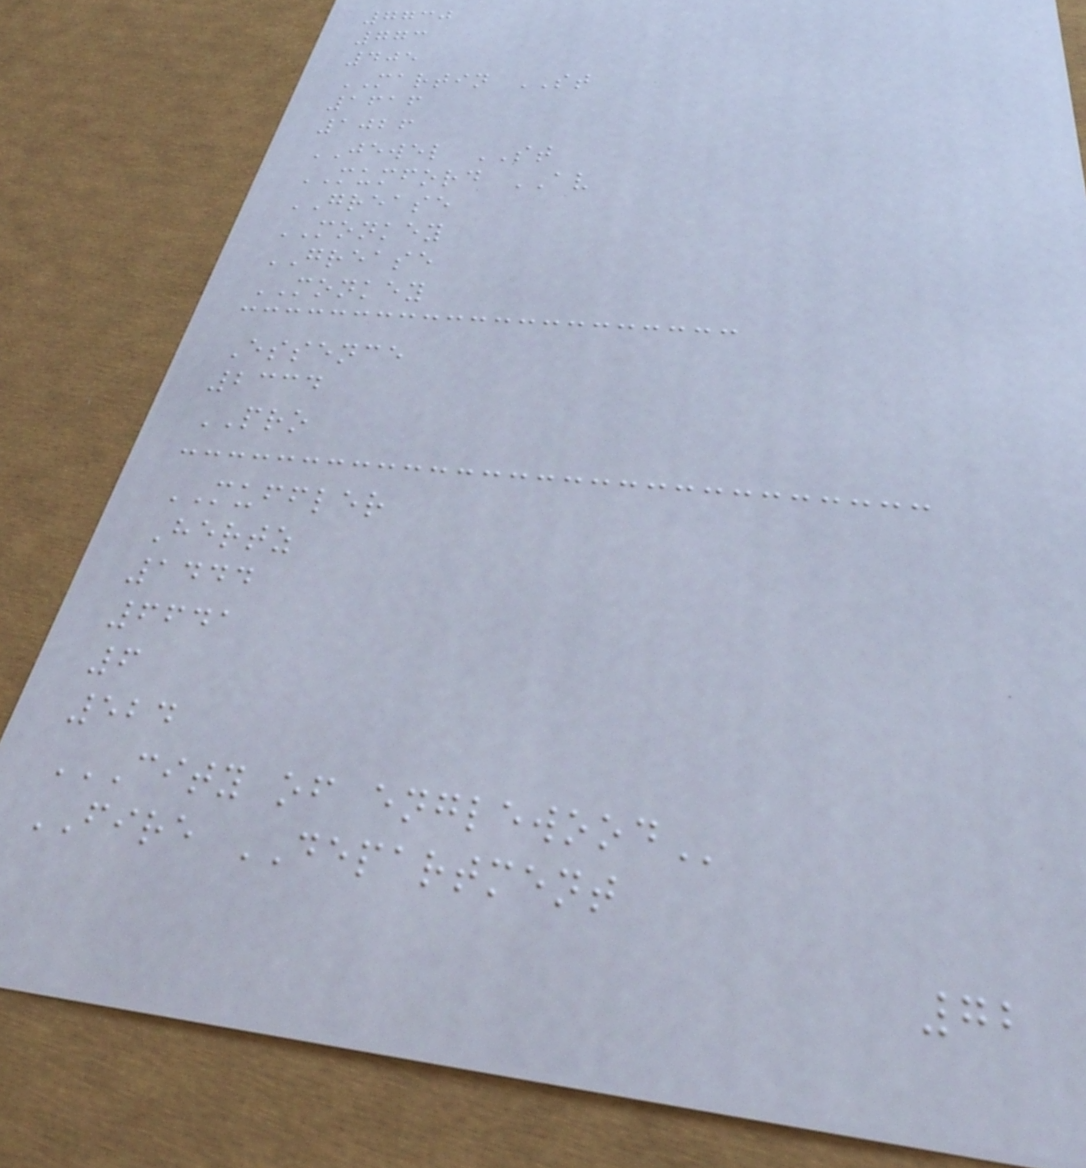7730
773
405
MARTIN ST
1616
1026
JEWEL ST
MUMFORD AV
GREASE
MONKEY
GREASE
MONKEY
Essence
2334
PRO
MUFFLER
Hertz
1444
6641
6
524
CITY OF ENGLEWOOD
FIRE DEPARTMENT
72
